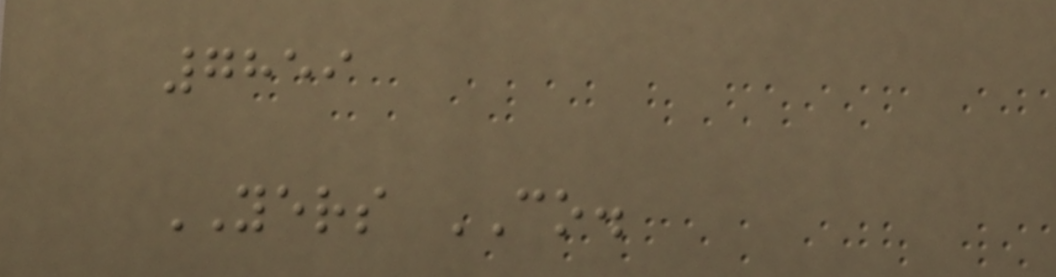7859
YERS CO.
